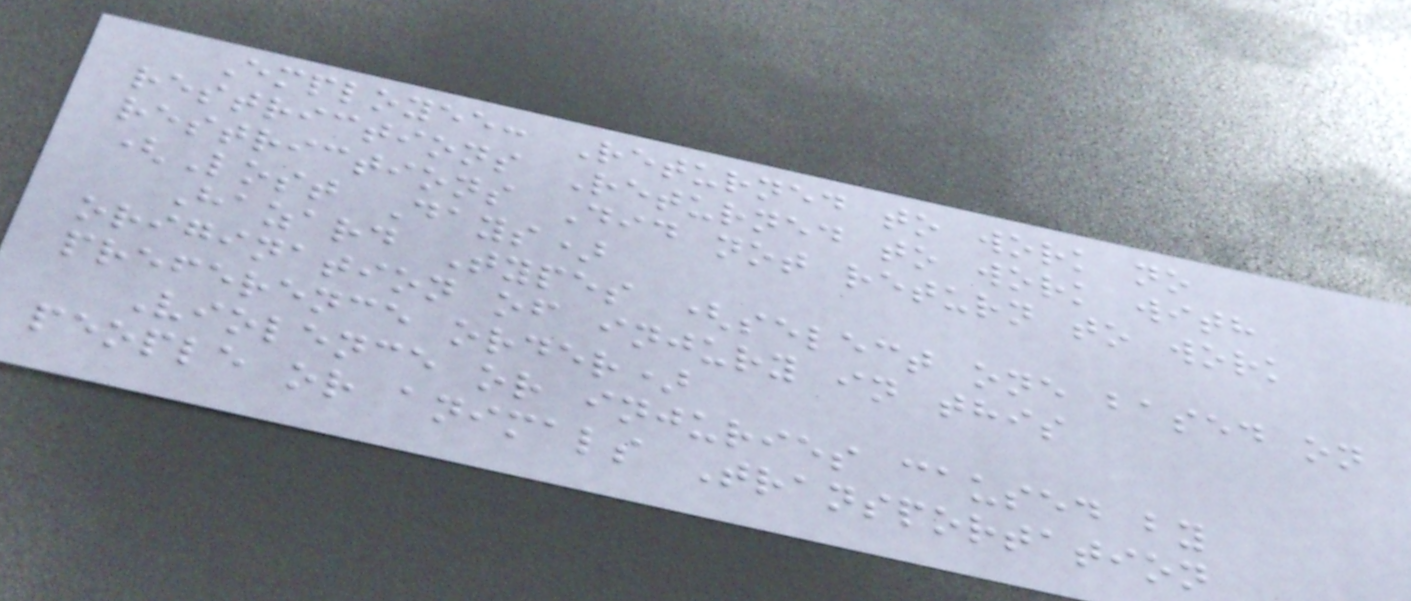Employee: Returned to work no
restrictions Returned to work with
restrictions Did not return to work
(Lost Days)
Hazard Types (select one based on
origination of injury in this
preference order)
Violence or injuries caused by
people or animals Transportation
